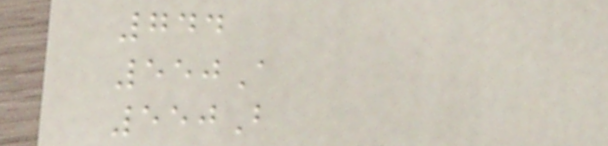744
550A
550B
